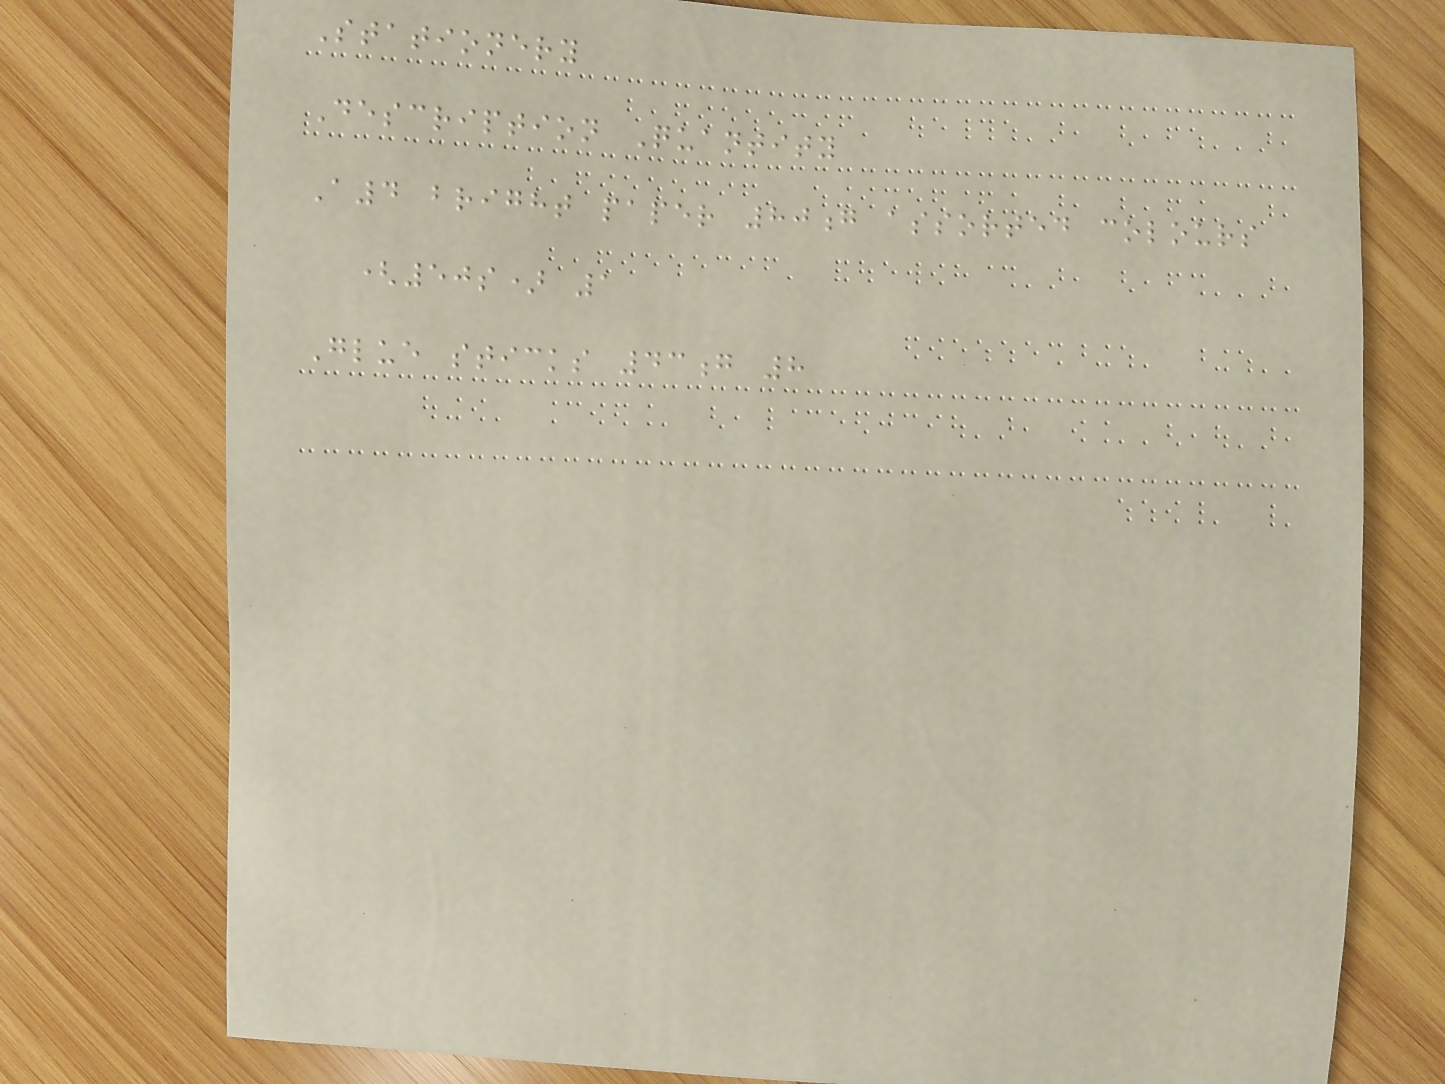Stationery
Description Quantity
A4 bright paper 80g assorted colours
(50s) 1
Glue sticks 43g 8
